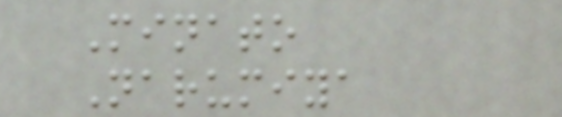Minato
Narumiya
